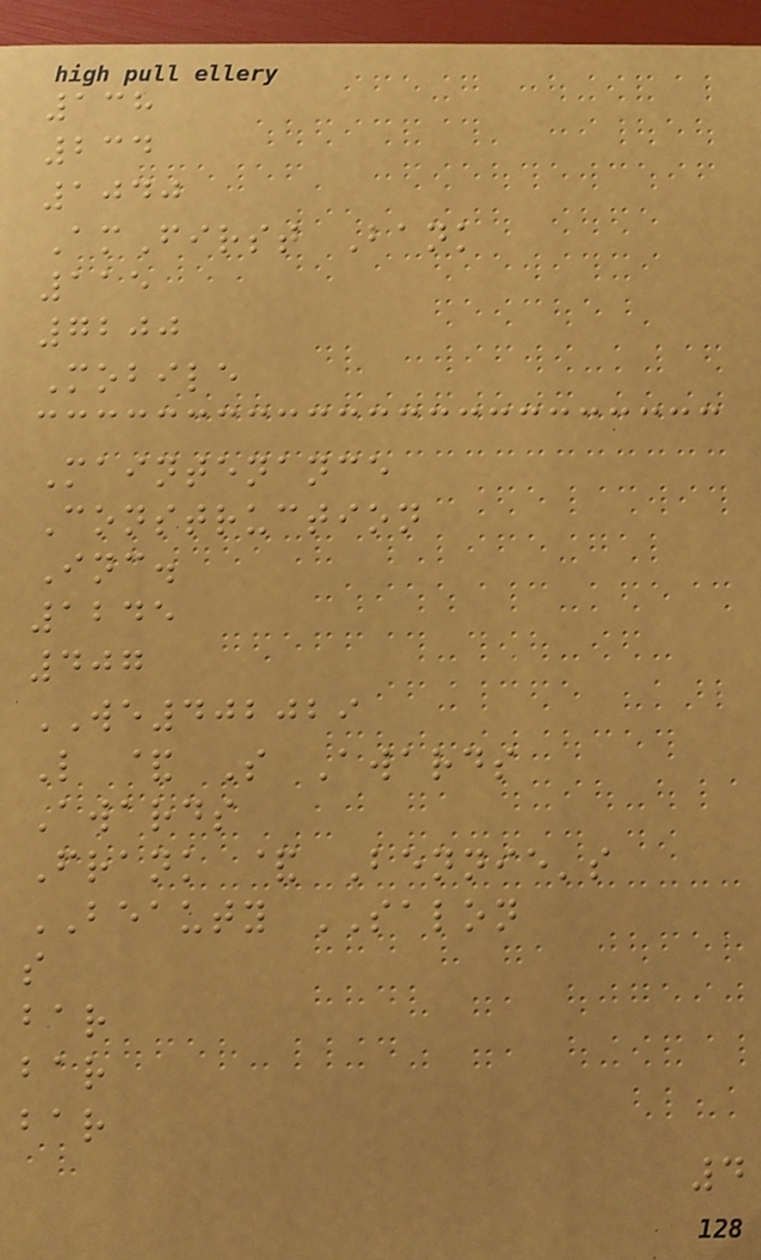138
234
1040
AmFirst Bank
115
7200
Mobile
Maintenance
Construction
Inc.
1245
407
WE402029
L & S Awards
Awards
Frank & Bennie's
BEAUTY SALON
s
bar
bar
bar
4
